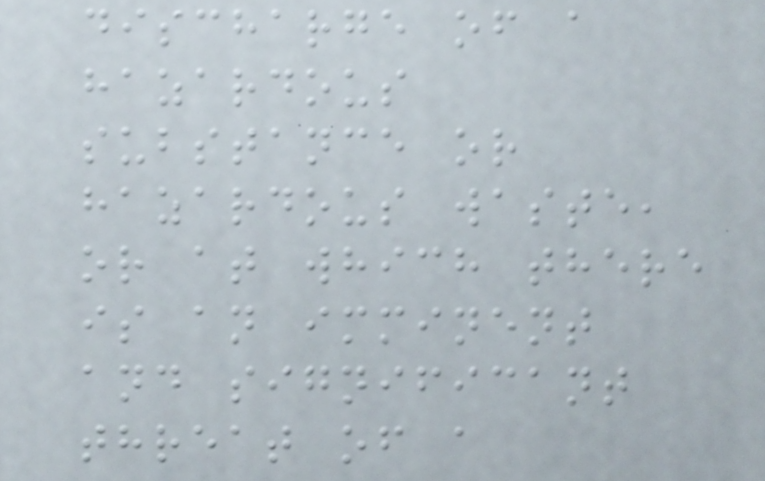discharge of a
hazardous
substance or
hazardous waste,
or at which there
is an imminent
and significant
threat of a
